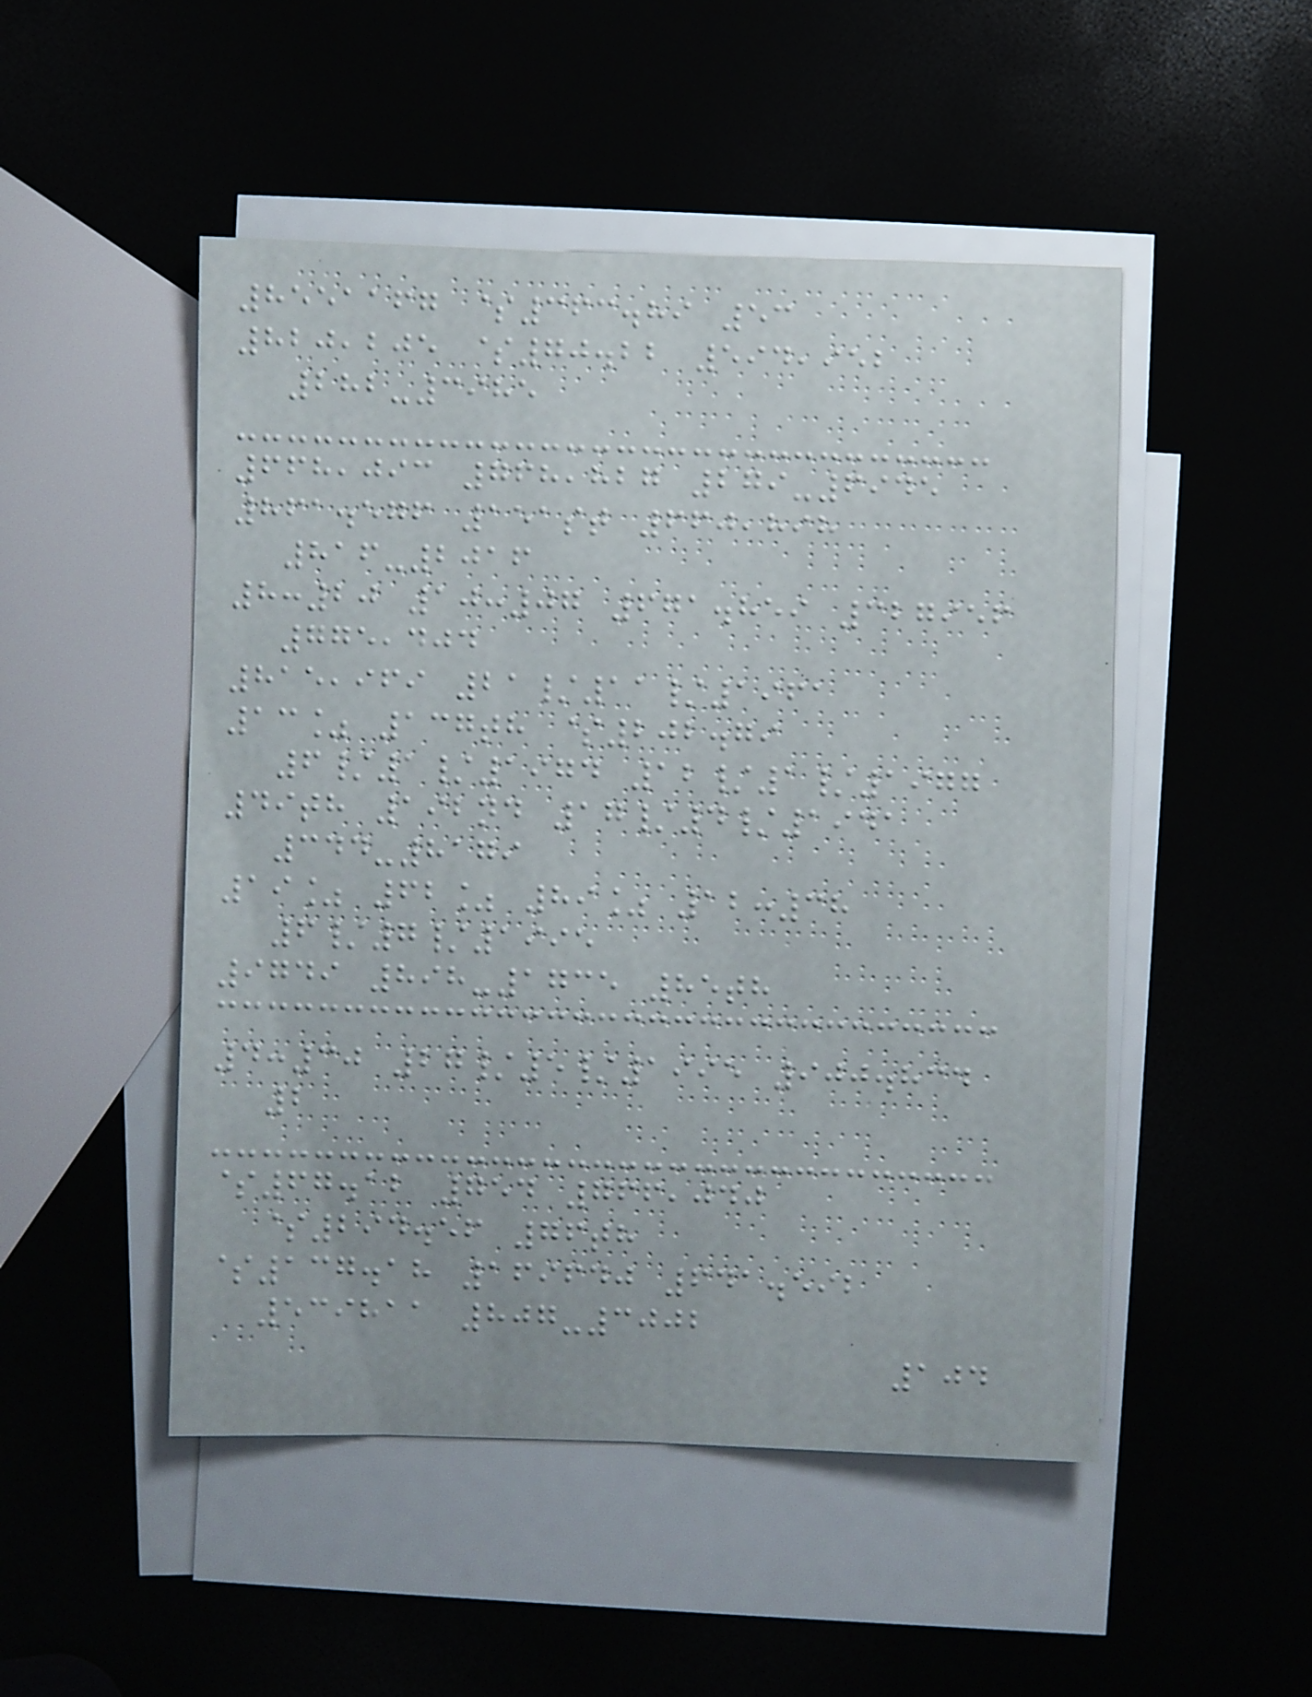8551167 $363.89 53
820,205 $70.22 594,952
282-3985
668,093 768,827 279-6945
861.576 151st 660,898
816-2016
8:20 10:07 671.859 327956
775,404
815,969 21/11/1961
13% 137th $202.79
6/1/1974 12/1/1977
49th 192nd 17/4/1941
344-8179
19% 62% 89% 12:38
6/7/1995
9749 898-1735 85th
4:30 27/5/1995 900.834
2
$67.12 754 766,040
$294.56 76th
$137.18 169640 641.592
539811 807-3002
104
